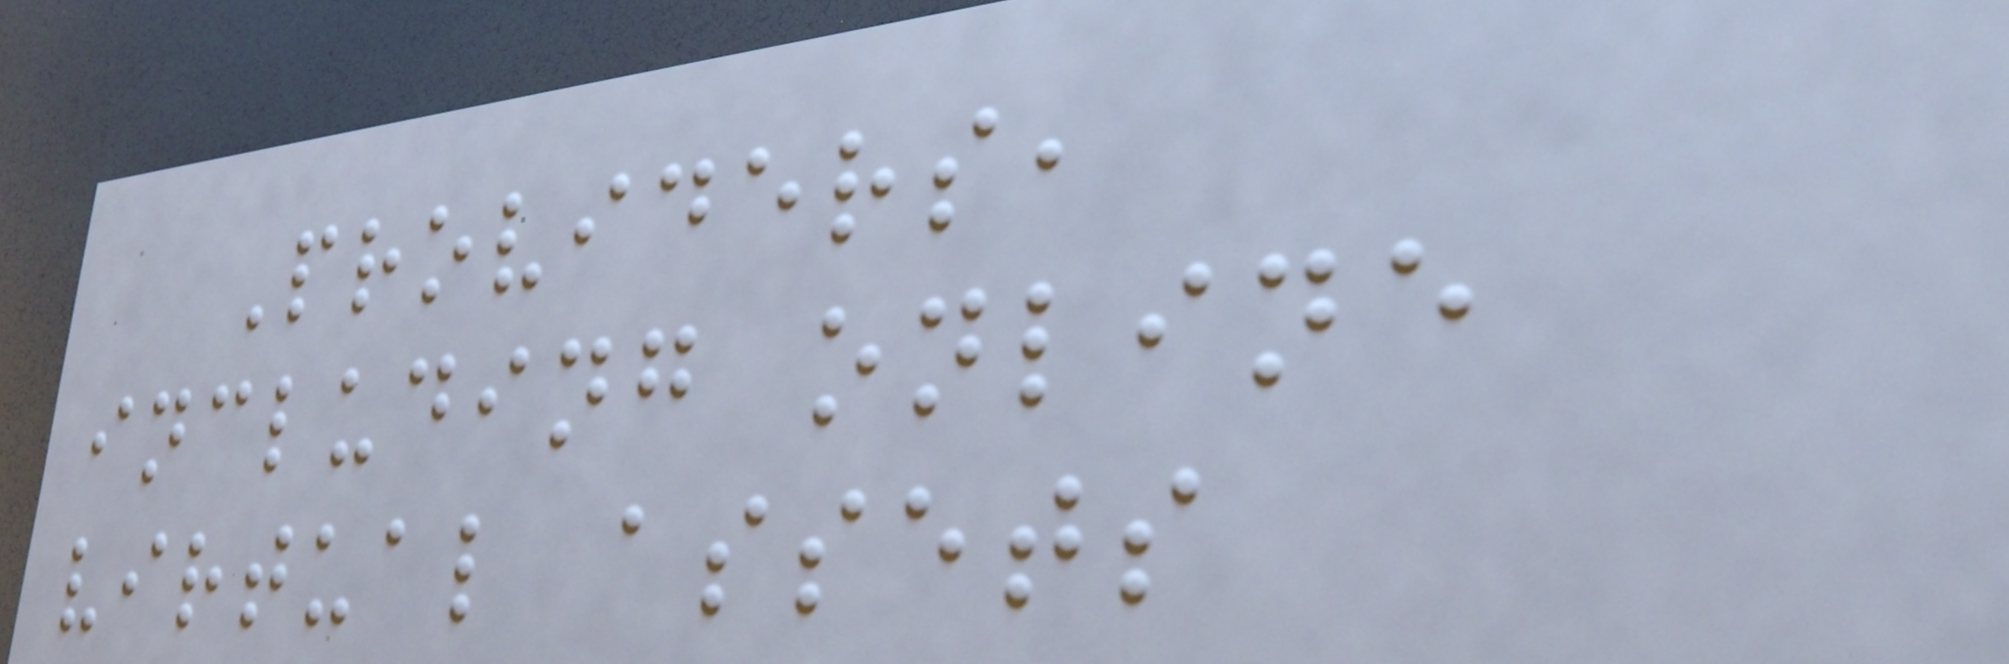Providers,
including online
virtual assets
